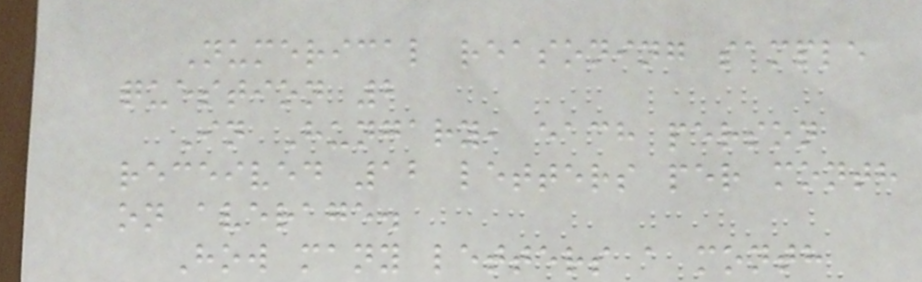Numerical reasoning sample
question 2
In Hungary, each person
received 12 letters per month
on average.
How many letters a month
